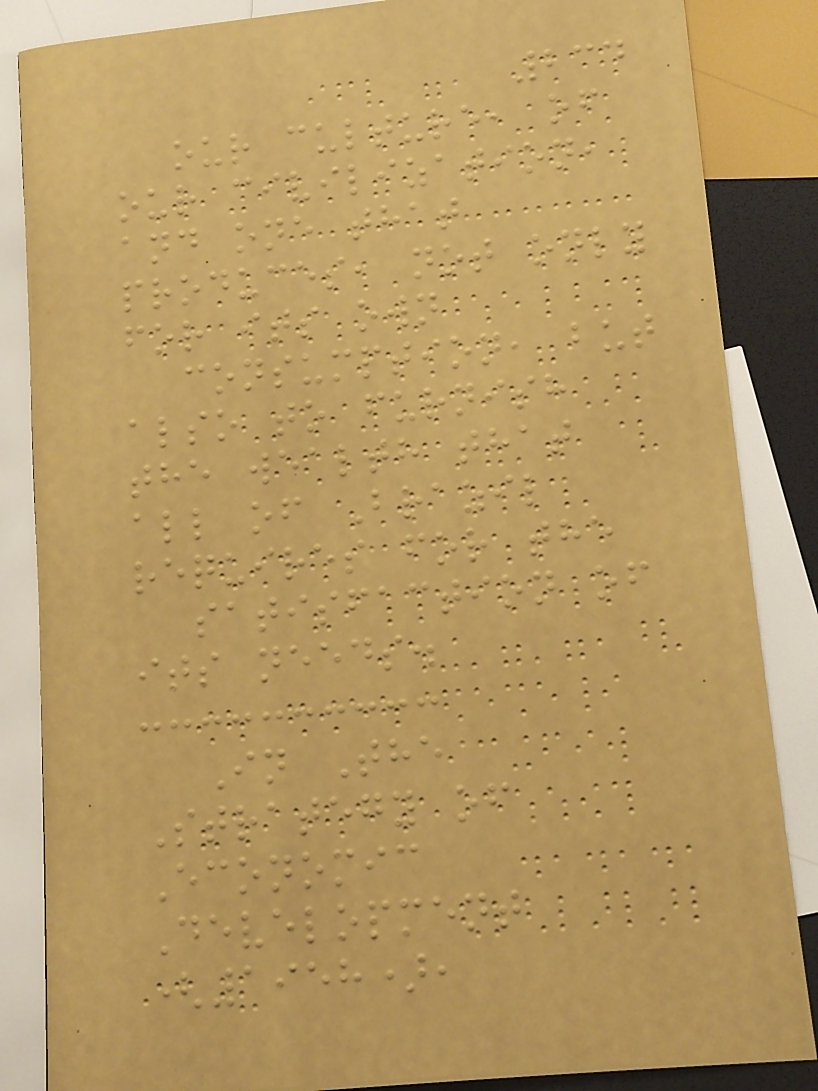234
our culture, of
our civilization,
and one that
produces, not only
for its own
consumption, but
also to furnish
the wealth that
all of Brazil
requires for the
satisfaction of
its needs.
In The
Strategy of
Economic
Development
(1958),
